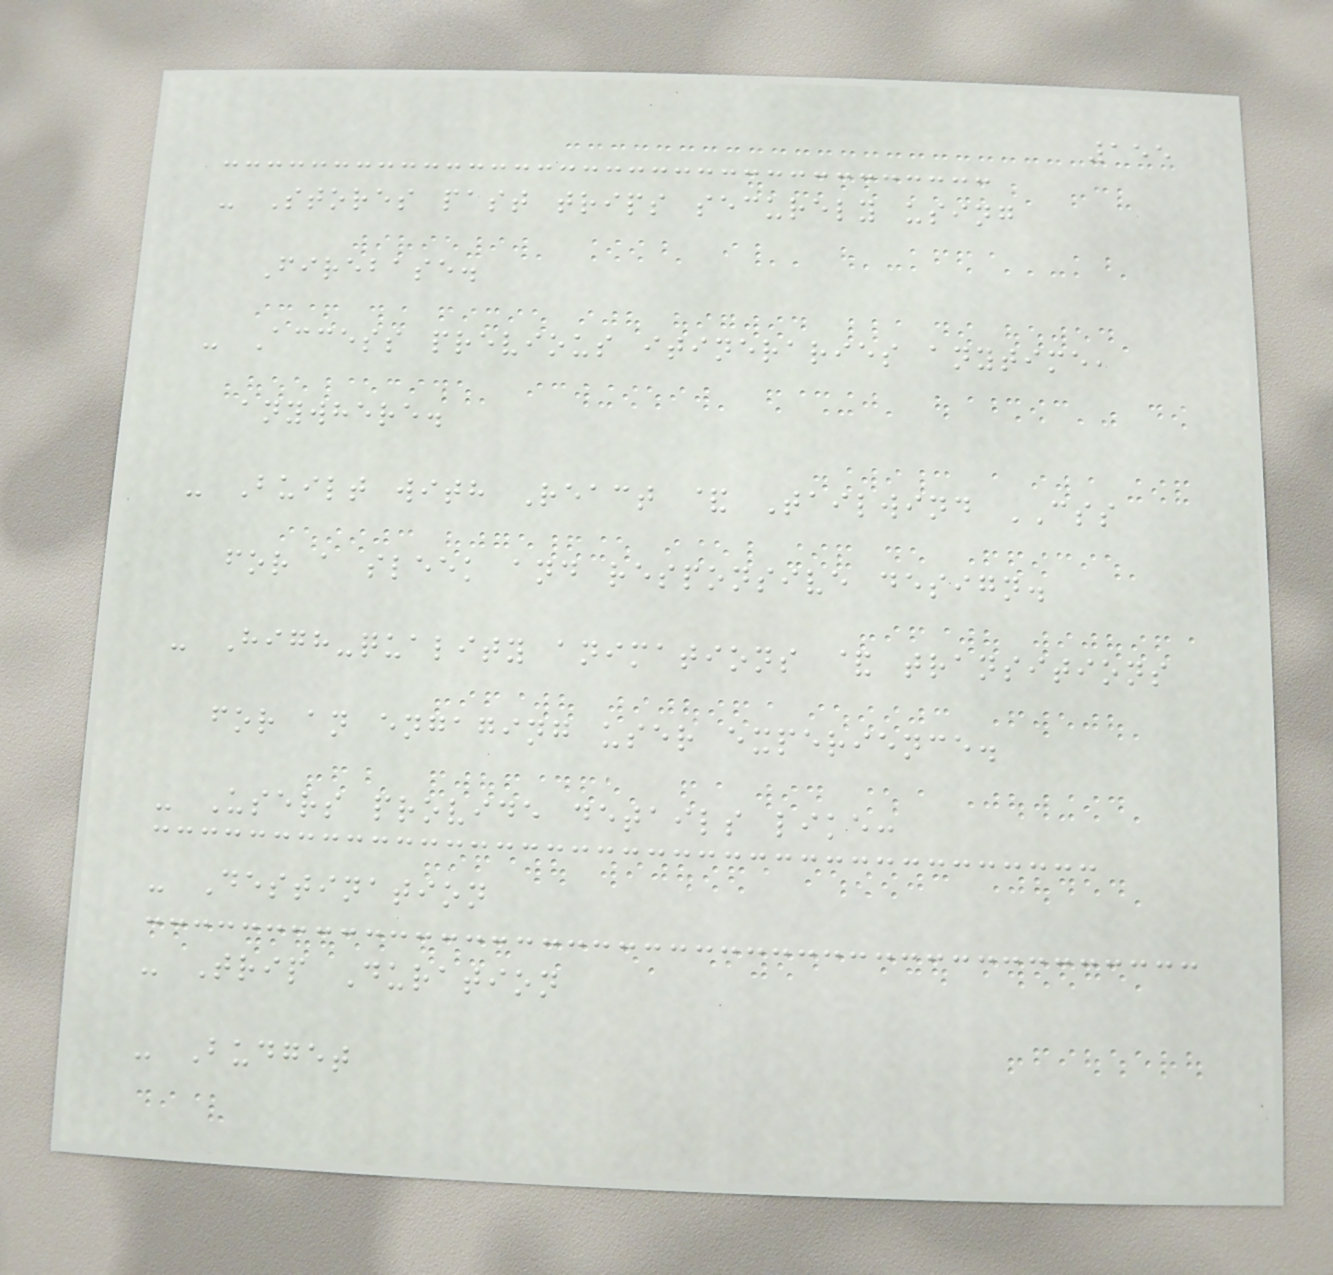155
- Stores past trips securely using
Firebase.
- Access previous itineraries anytime,
anywhere.
- Built with React & Tailwind CSS
for a sleek and responsive design.
- High-quality animations & transitions
for an engaging user experience.
- Users provide details like:
- Destination
- Trip Duration
- Budget
